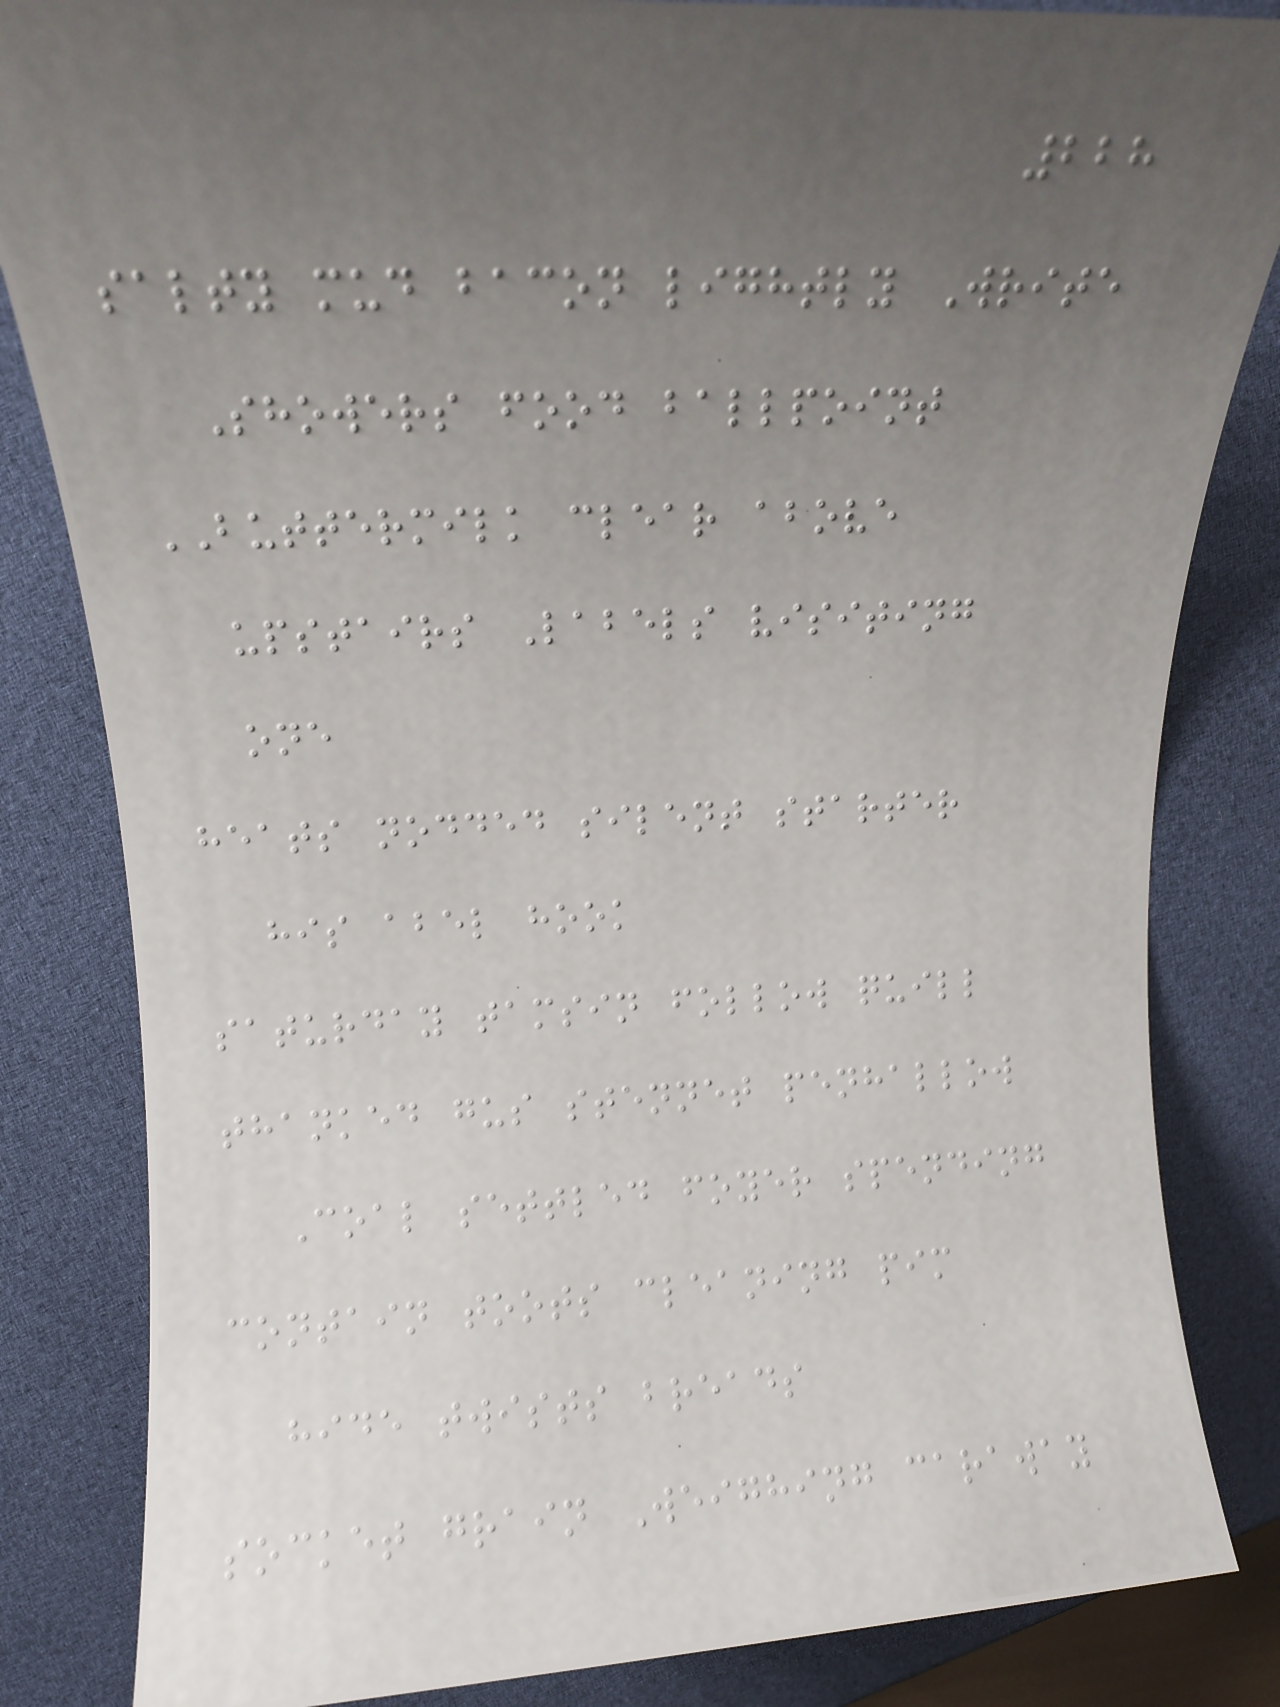228
salty mud bacon lightly Write
Showers food ballpoint
BUTTERMILK clear above
upstairs Labels visiting
one
heats nodded silent starter
his abel hook
saturday tamsin follow quill
thanked gus stennet penhallow
Coal settled foyer spending
contain toots cleaning pim
hide twists breads
socket grain Weighing caraway
